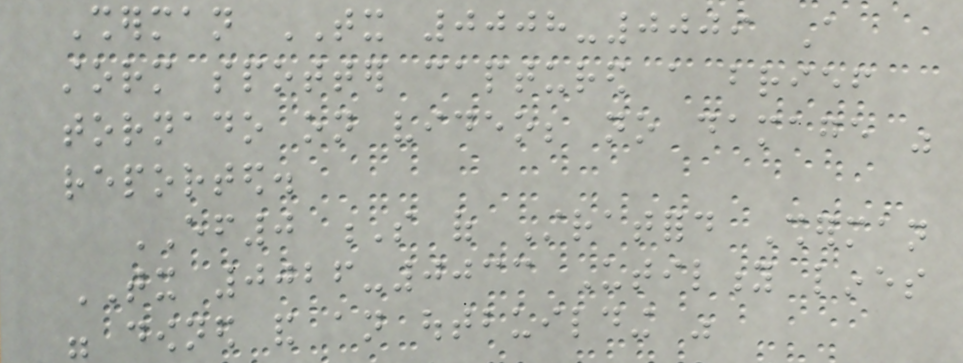Sherman TX 0008-0009 A
storm spotter captured a brief
tornado on video; no damage was
reported.
EF0 S of Stratford Sherman
TX 0026-0033 Utility lines
were downed and an outbuilding was
